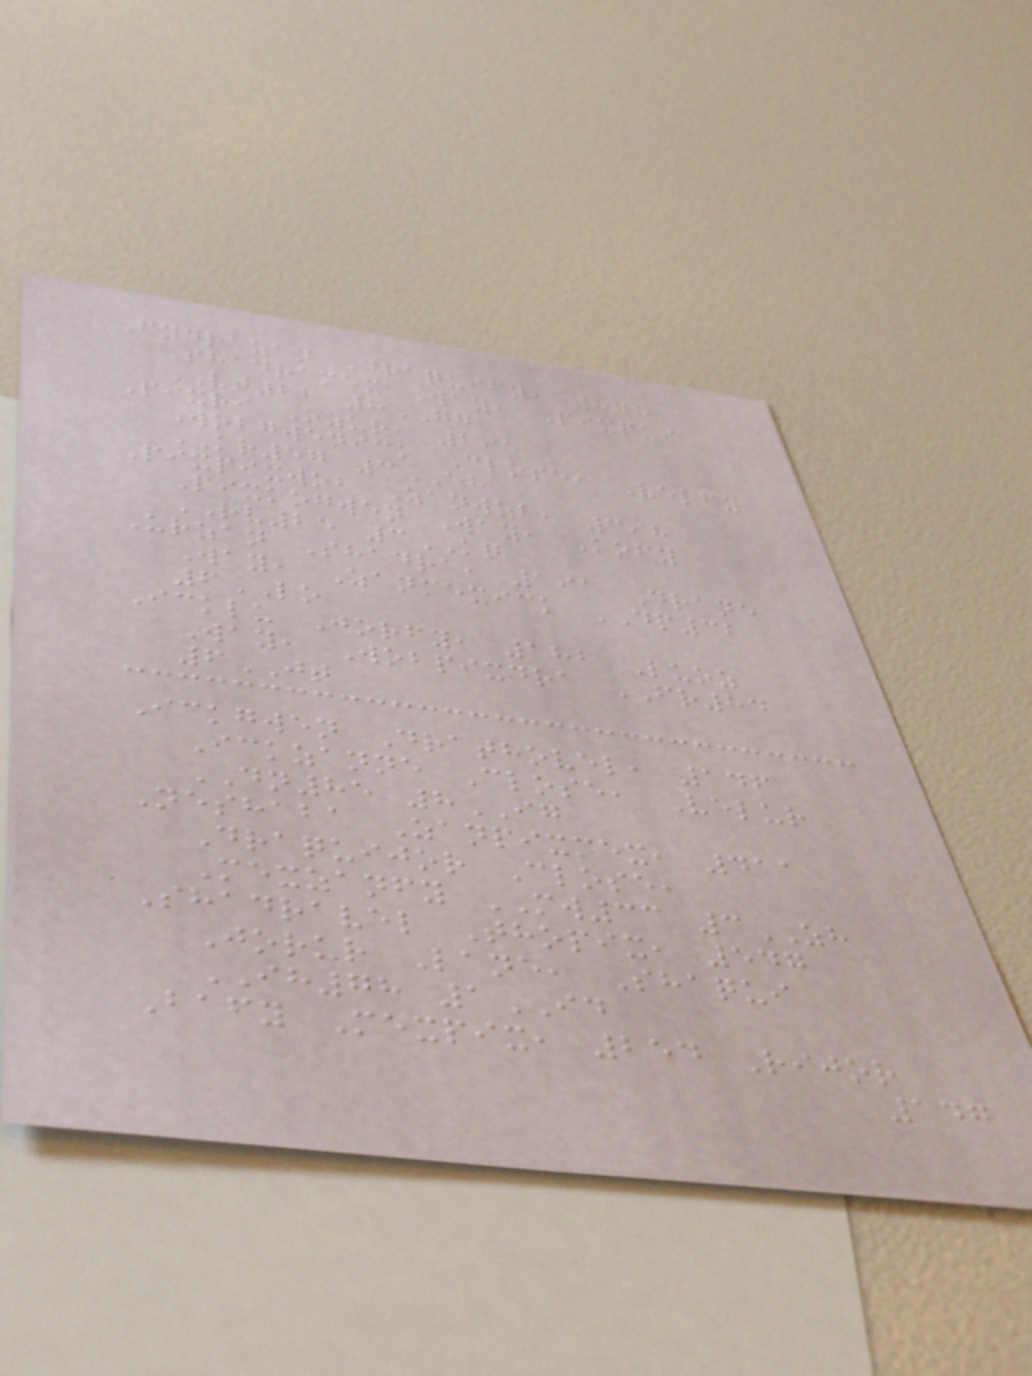Fydrazan Draquify, 878
Shadramex Way, Pixqui
VT22 8GG
Pixri Ozur, 295
Wobgwenick Close, Velfy
KR57 3EH
Pixpixwob Zanwob, 398
Pixkogwen Way, Kofy
RV25 3KQ
Urzan Shadra, 191 Drane
Way, Zanmexick DP32
6LO
Icklu Jorfy, 182 Luoz
Way, Wobpixdra FR84
6JT
Ickgwen Drathovel, 146
Ickzanne Close, Velur
DN85 8IG
Neshaba Zanpixmex, 411
Draquijor Close,
Mexzanfy MW33 3ZH
Shadravel Thopix, 547
Jorur Lane, Shaqui
IH78 1ID
Bafy Mexpix, 254 Rijor
147
